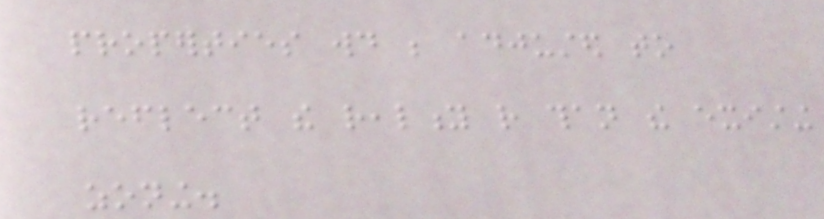properties would be adjusted to
reflect the reality rather than the existing
zoning.
